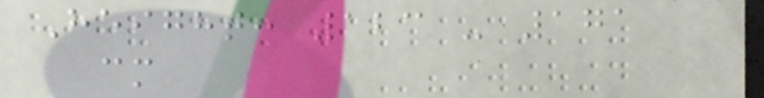Height: 123 - 171
cm
